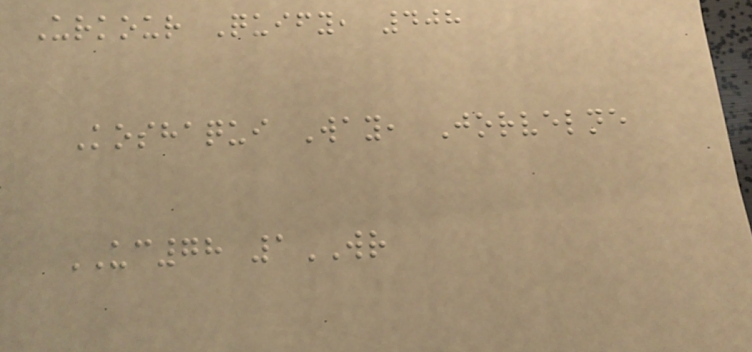Urkour Quify, 408
Koshaqui Way, Jorvelne
UC78 1WR
